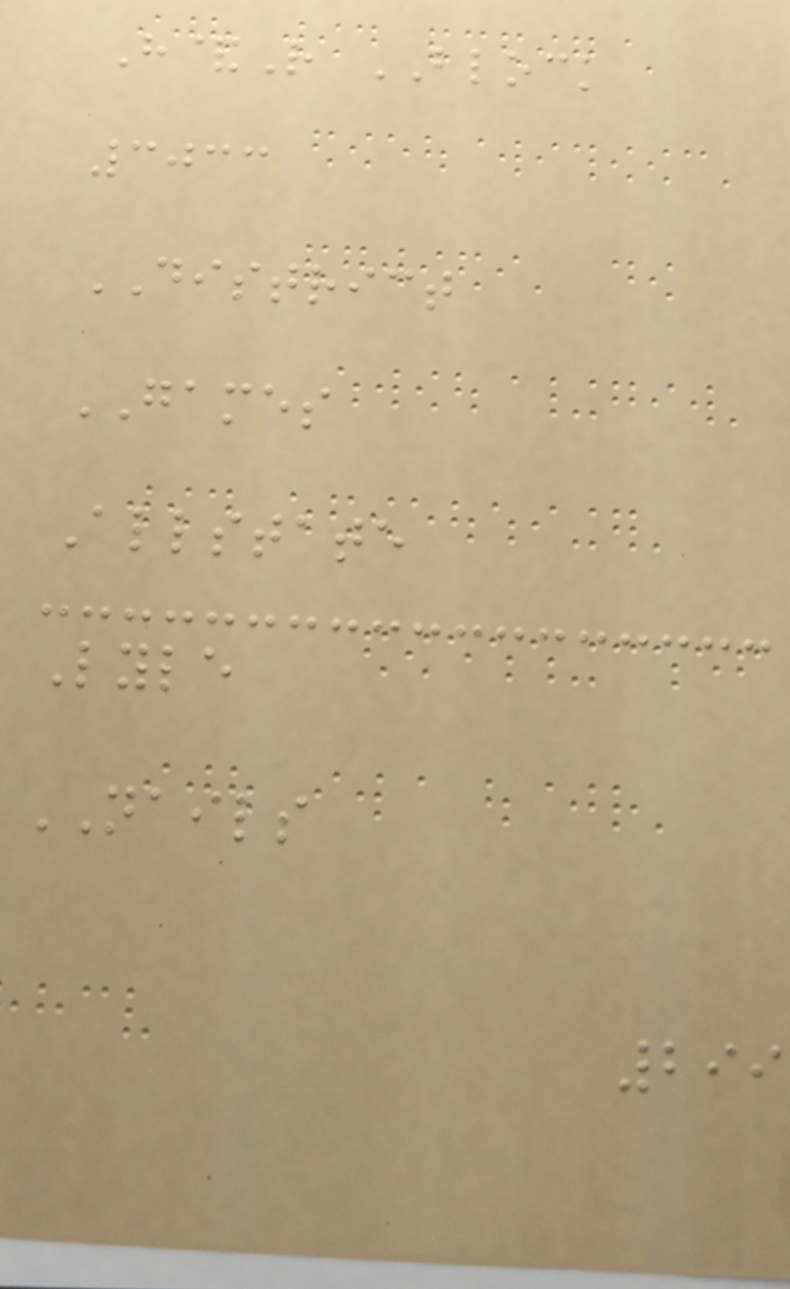H&R BLOCK
3033
DISTRICT
GAMES
Allstate
Lyle
NAILS
299
